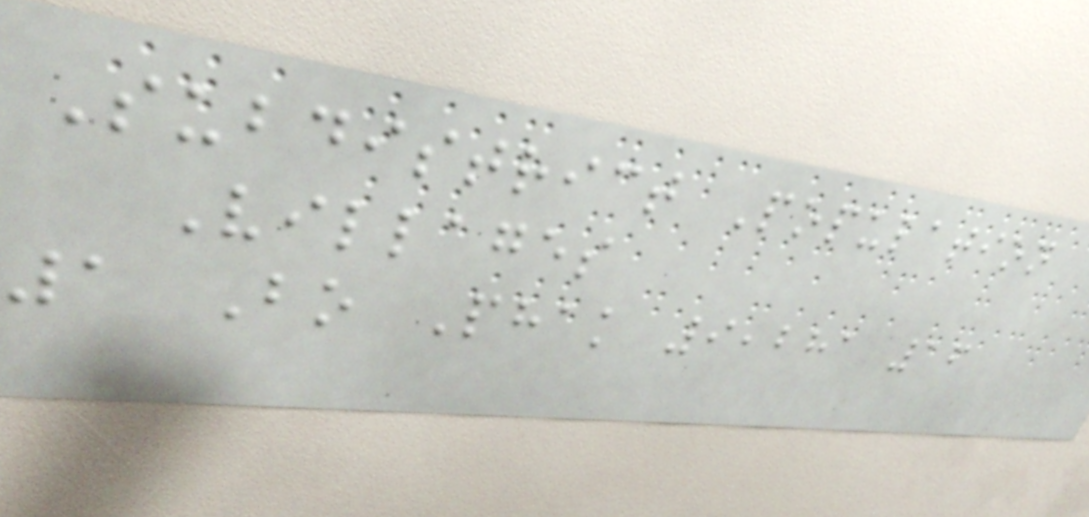Subdistrict Population
Villages
1 Bo Phak 9,281 16
